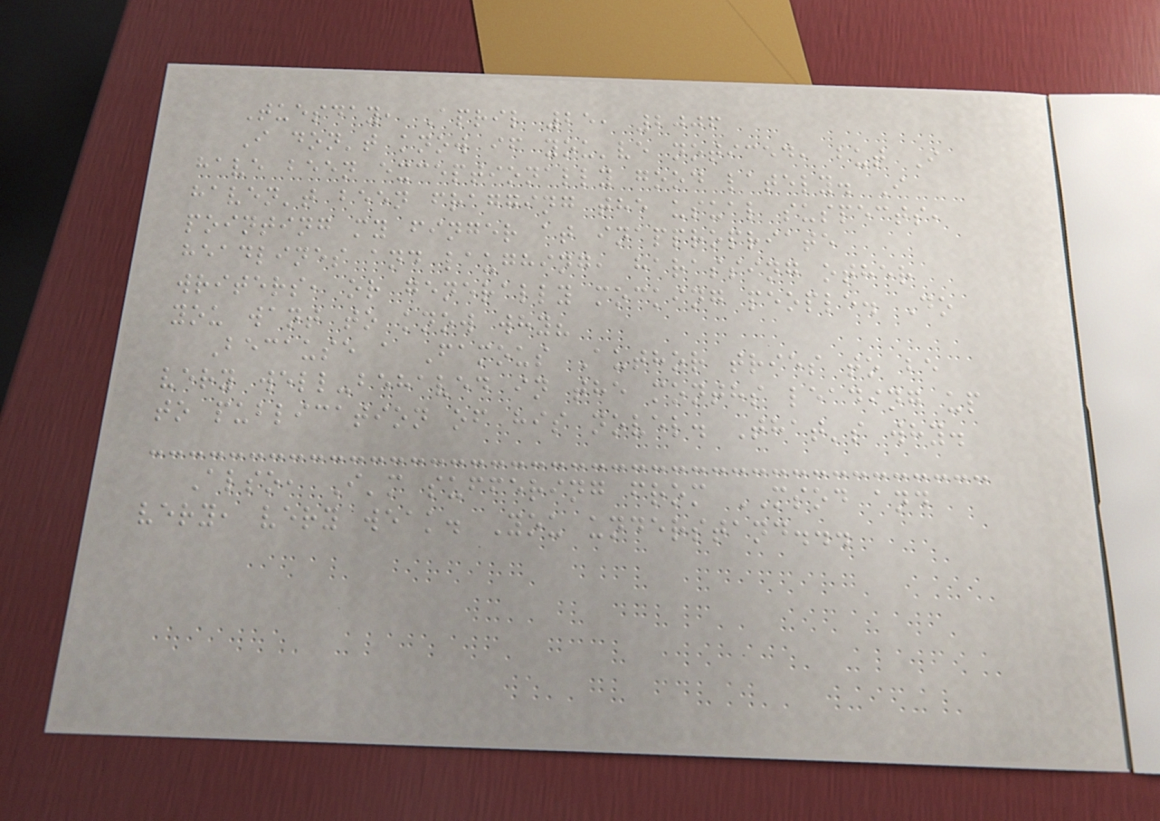Tuesday, April 25, 2006
I don't know if you've noticed, but I
have been exceptionally good lately. I
haven't been fragging the usual suspects,
pointing my finger at inappropriate
headlines and laughing, harassing other
writers, or generally mocking people. Do
you want to know why?
Because a Famous Author tries to be
very well-behaved in the months leading up
to publication of his novel. That's why.
Also, I'm suffering from MSOD and
very, very weak. You understand...
